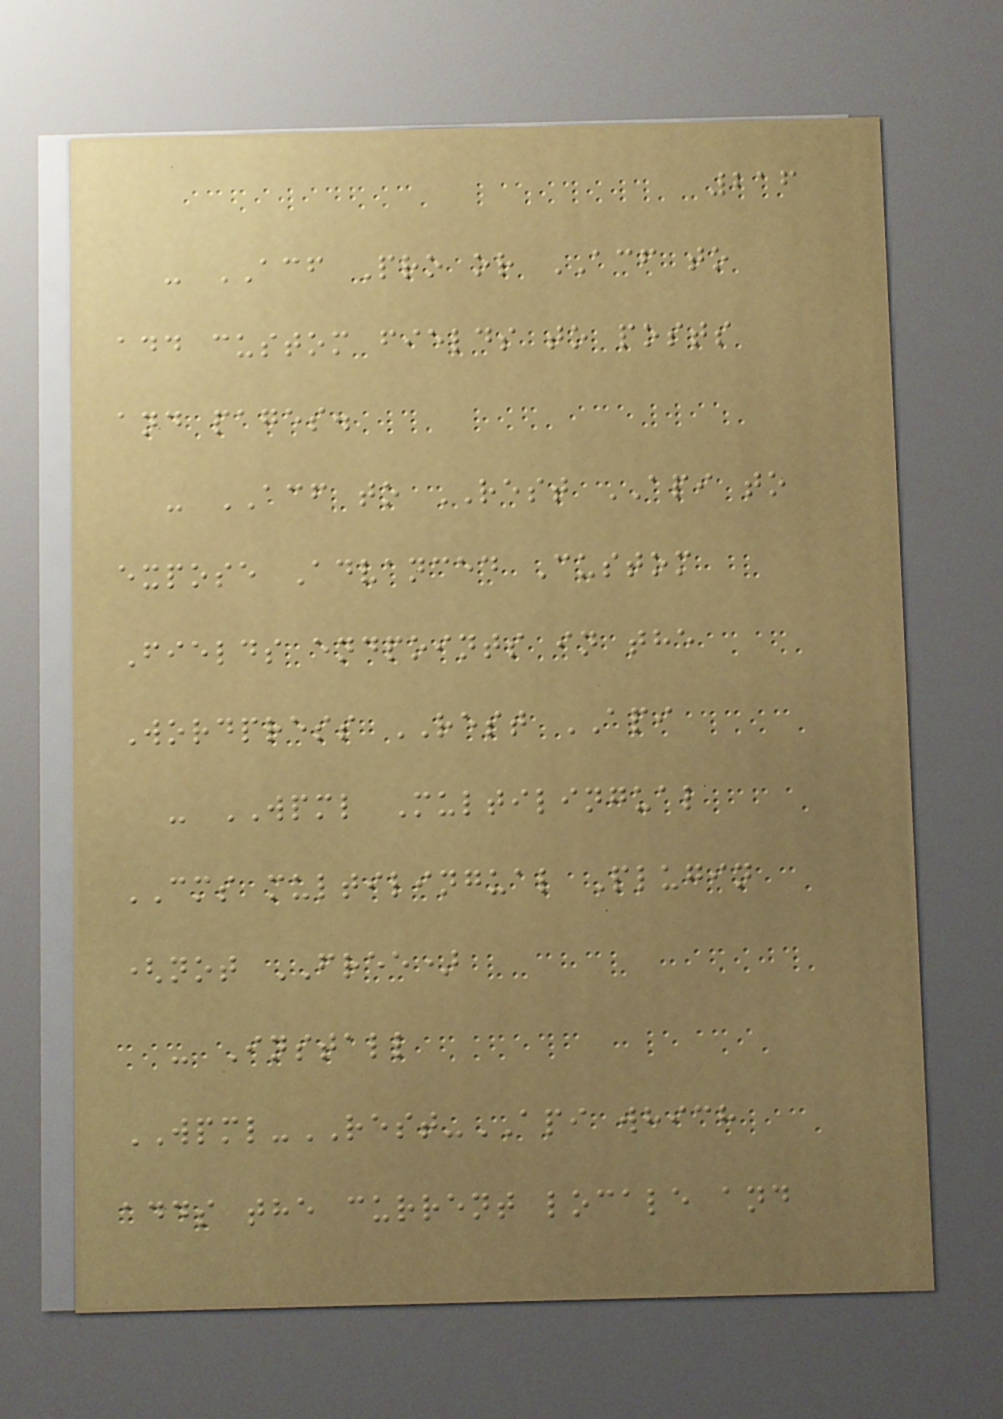216
- ACF Pro or ACF to
add custom fields to posts
and pages.
- ACF to REST API to
expose Advanced Custom
Fields endpoints in the
Wordpress REST API
- WPML Multilingual
CMS multilingual Plugin
(not FREE)
- Install
WPML-REST-API which
adds the current locale and
